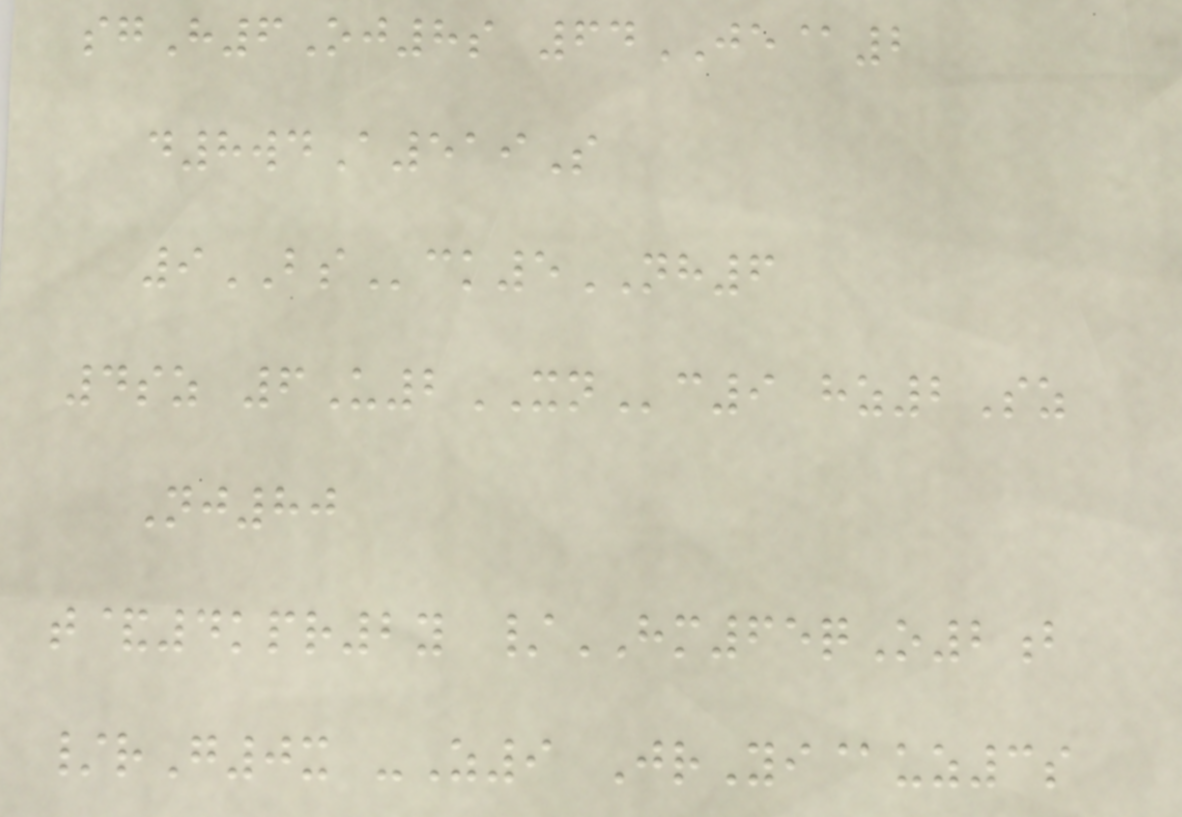sgH6Oj8s 64JE@2
d8wdA519S
9BSck5NH6
4sz 6U2XNc9 hz2Sz
Nj80
t&4kpr2y /HM65qO2b
/rG0x -Z9 JrYi@uz3s
